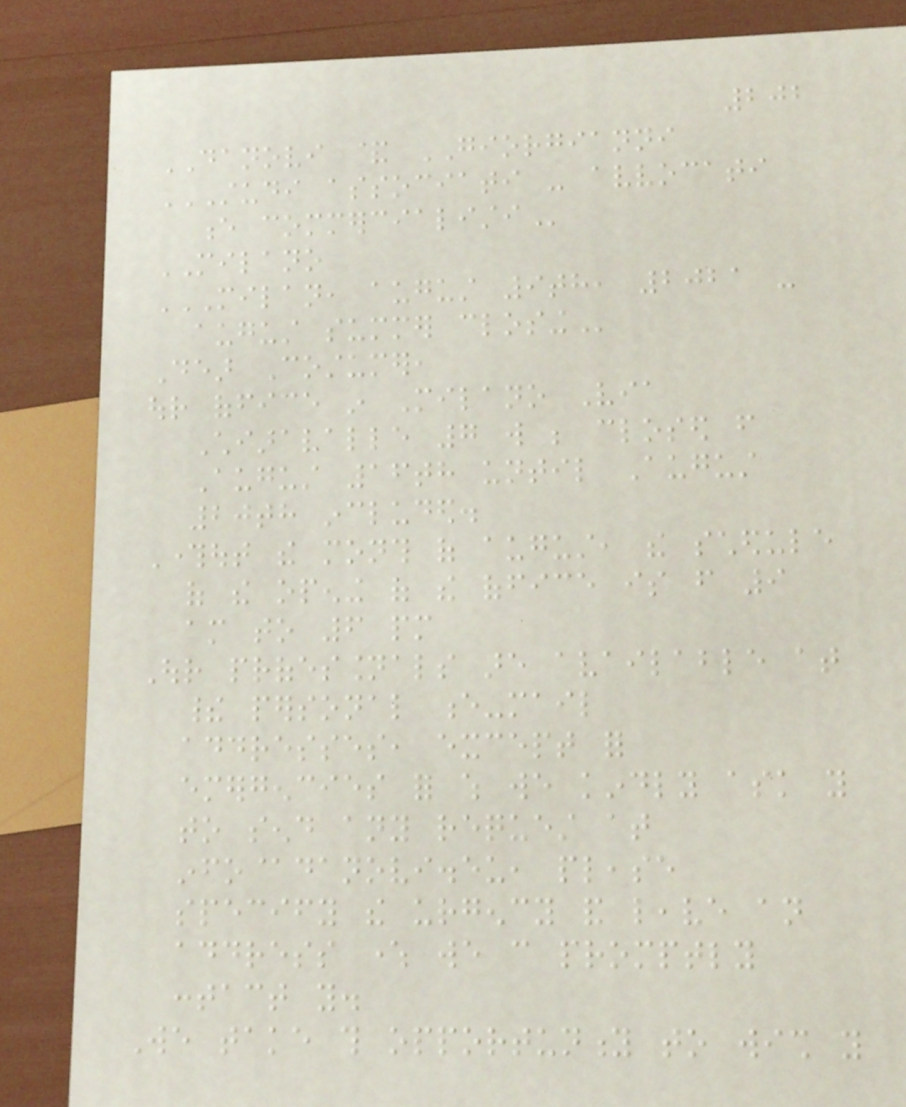202
DANOVI & GIORGIANNI
STUDI ASSOCIATI - AVVOCATI
E COMMERCIALISTI
MILANO
MILAN, AUGUST 9TH, 2021 -
AUGUST SUMMER CLOSING
Dear Costumer,
our office in Milano Via
Chiaravalle 7 will be closed from
August 16th until August
20th included.
Throughout the month of august, the schedule
of the opening of the office is from 9
am to 6 pm
Our professionals are available at
their personal e-mail
addresses, except for
emergencies for which we kindly ask you
to send any request at
info@danovi.eu, please
specify the urgency and leave an
address where we can promptly
contact you.
We take this opportunity to wish you
